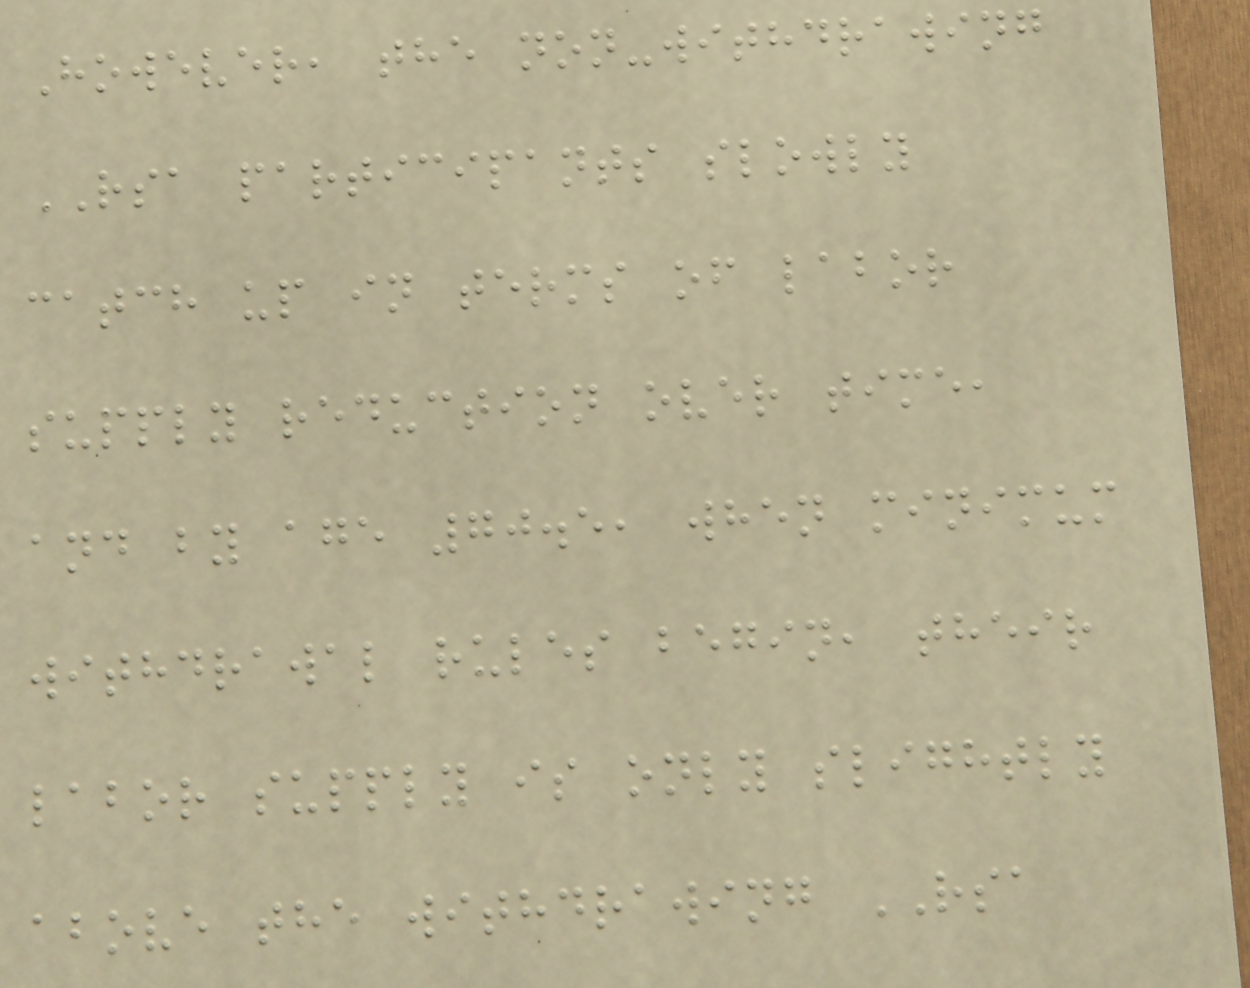However, the non-withdrawing
RSA participants slowly
catch up in terms of labor
supply reduction over time,
and by age 70.5, when minimum
withdrawal rules begin, their
labor supply is only slightly
above the withdrawing RSA
